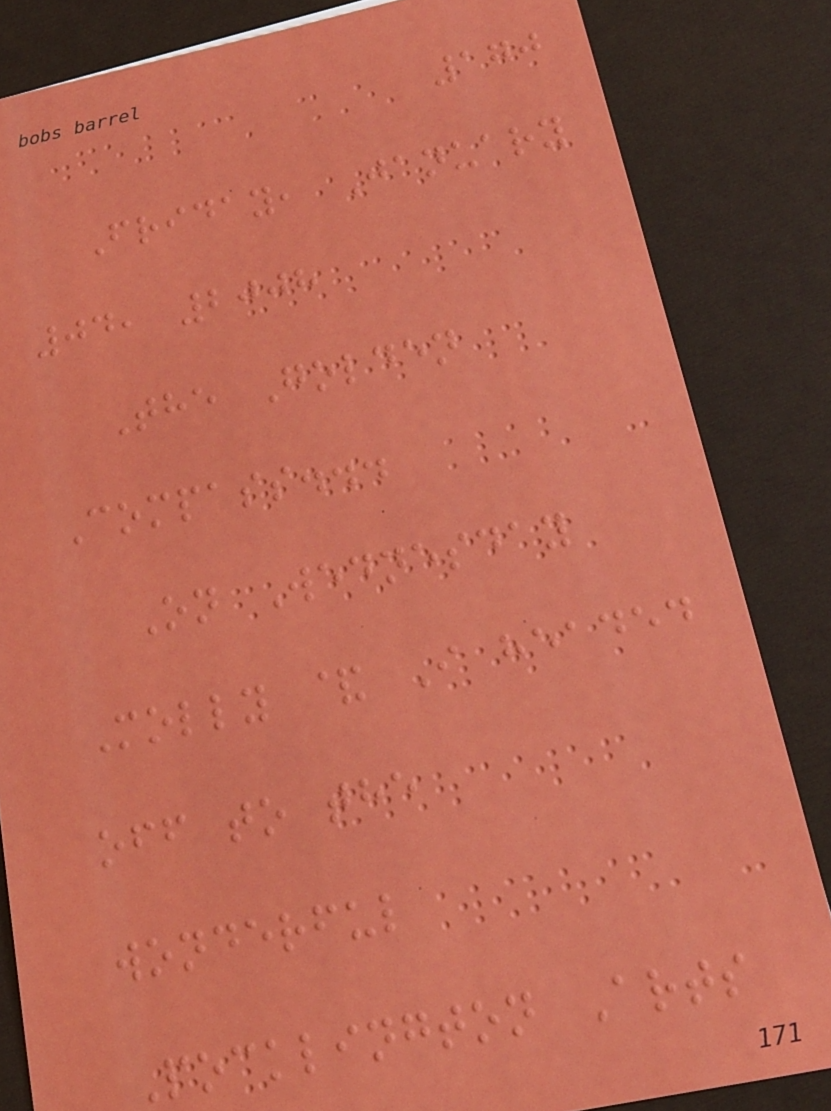170
Friday, January
04, 2008
The Golden
Compass...
On Wednesday
Molly & I headed
off to the
wonderful
Pocklington Arts
